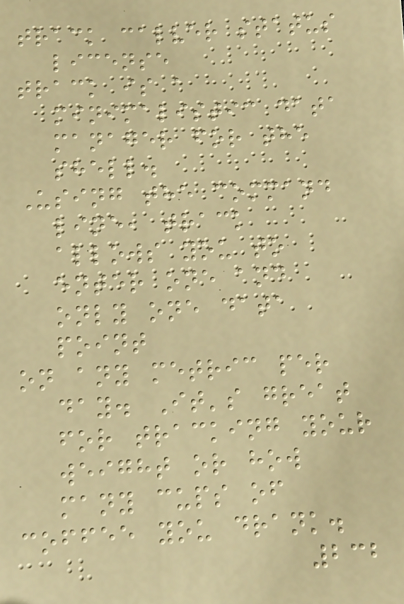track calver status
license
track is a
minimalistic data
manager for the
shell.
Using the command
line, track
allows you to
enter one and
only one data
point
on any metric per
day. It's great
for tracking your
weight or how
many cups of
coffee you drank.
232
